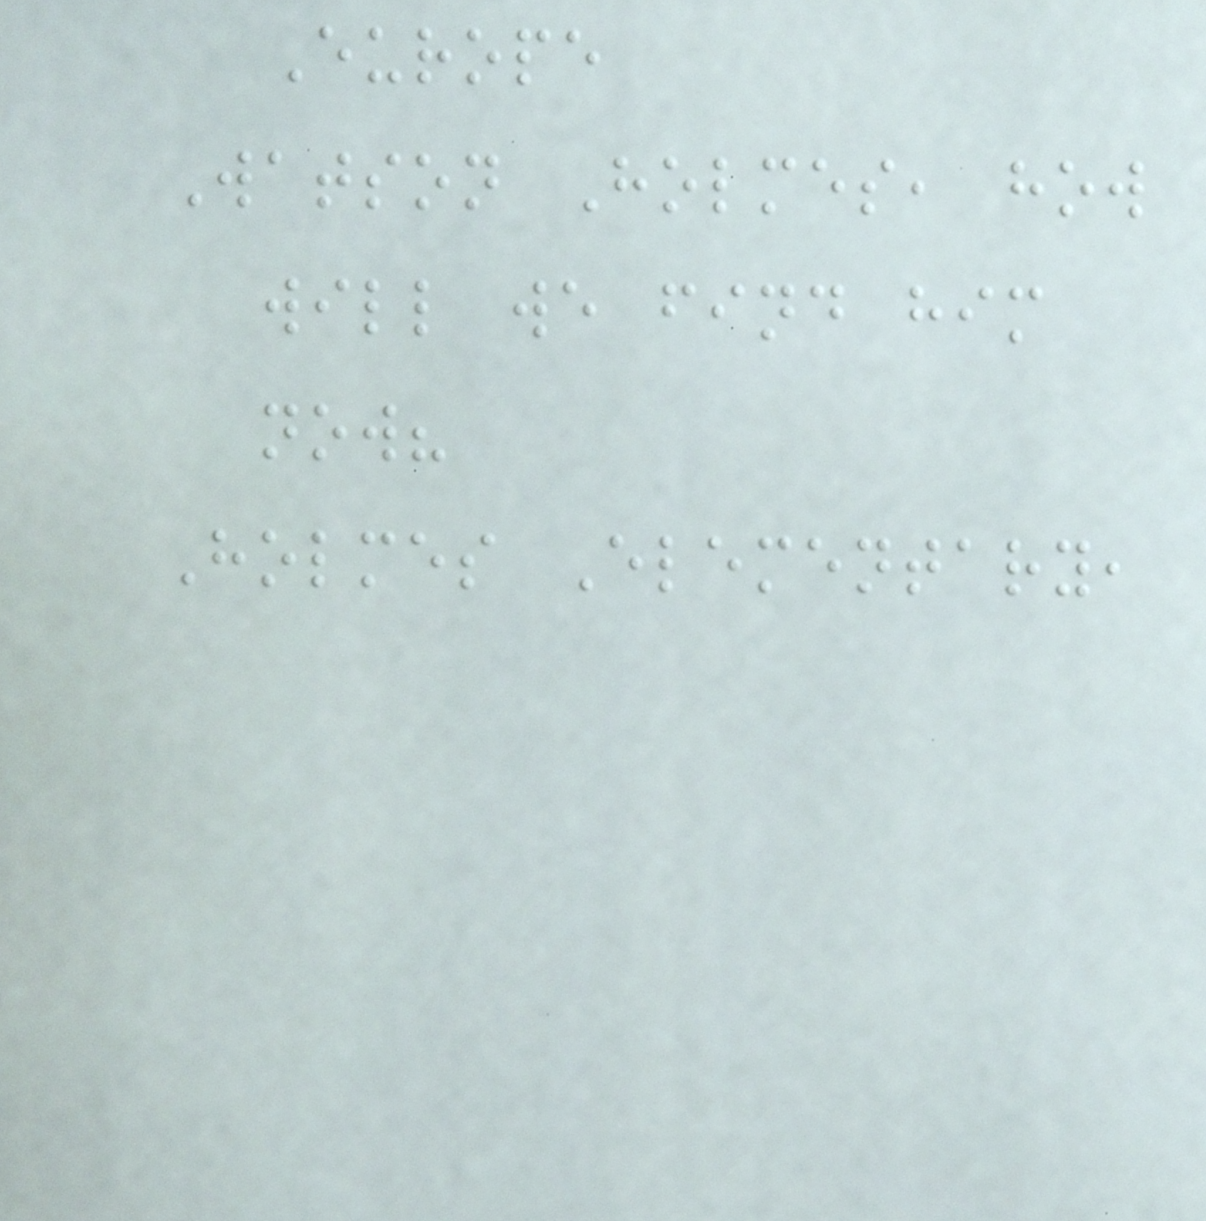Europe
Watson Holmes, how
will we find him
now?
Holmes Elementary,
